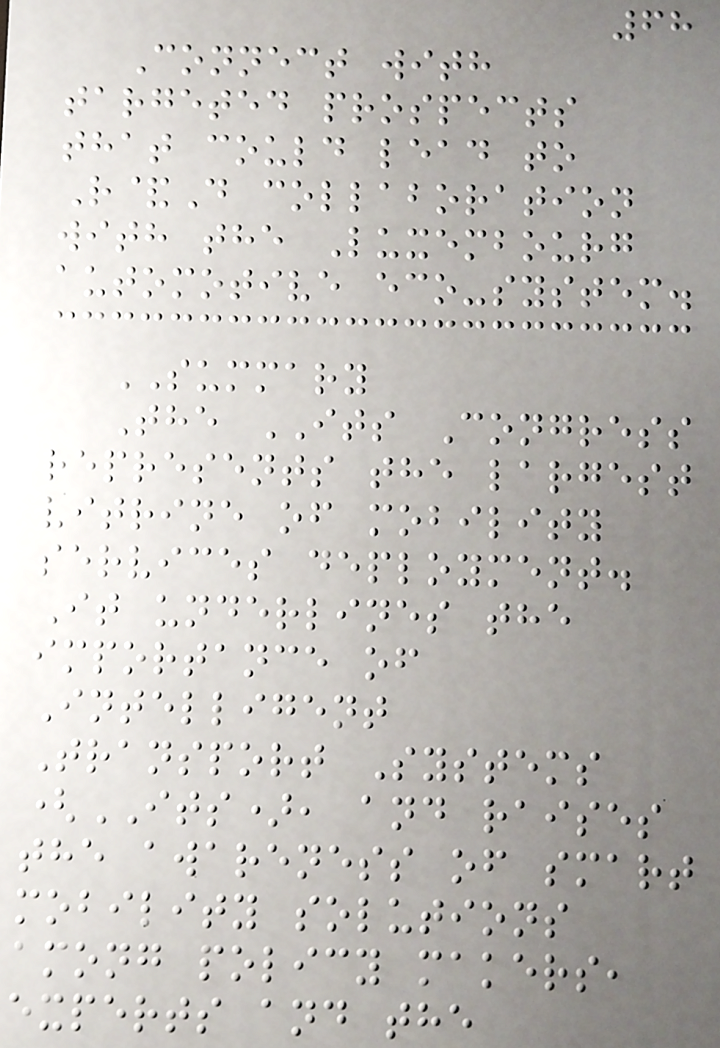68
Connect with
targeted prospects
that could lead to
R&D collaboration
with the Luxembourg
automotive eco-system.
SUMMARY
The ITS Congress
represents the largest
vitrine of mobility
services deployment.
It underlines the
importance of
Intelligent
Transport Systems
(ITS), and raises
the awareness of smart
mobility solutions
among policy makers,
experts and the
